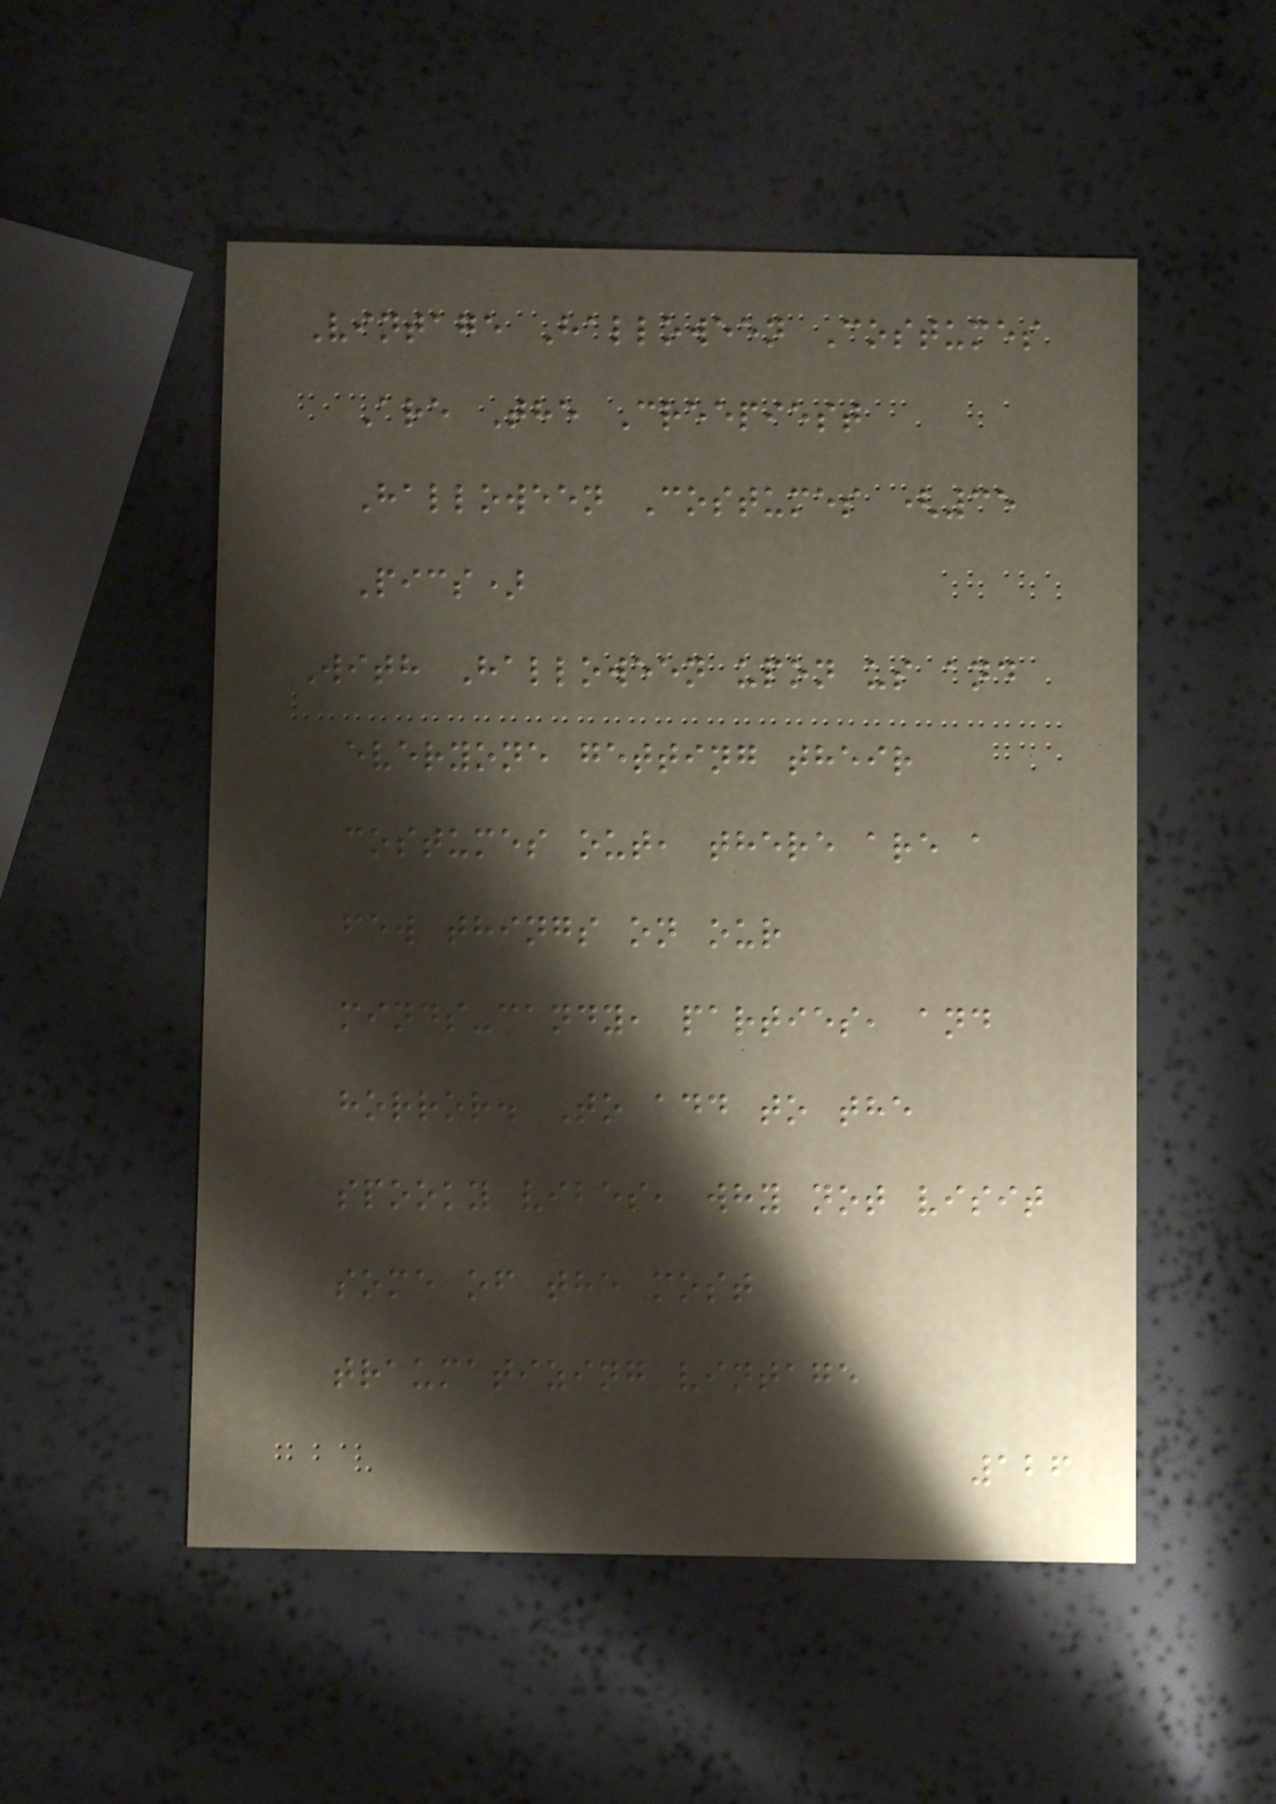Vintage Halloween Costumes
Are The Creepiest
Halloween Costumes (35
Pics)
With Halloween upon us and
everyone getting their
costumes out, there are a
few things on our
minds-candy, parties, and
horror. To add to the
spooky vibes, why not visit
some of the most
traumatizing vintage
126
